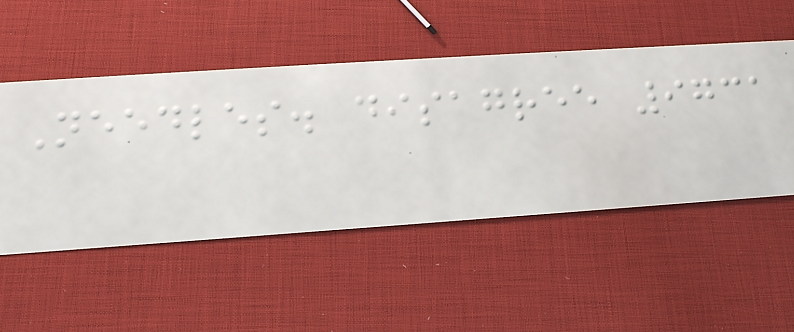Needles. disagree 9731
